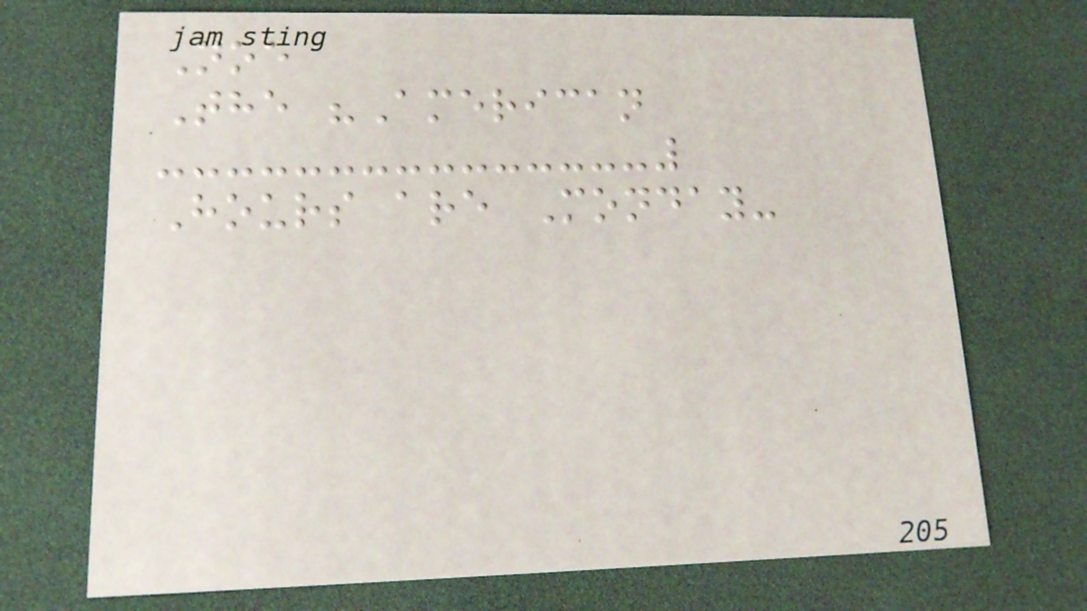Noe
The "American
Hours are Monday-
